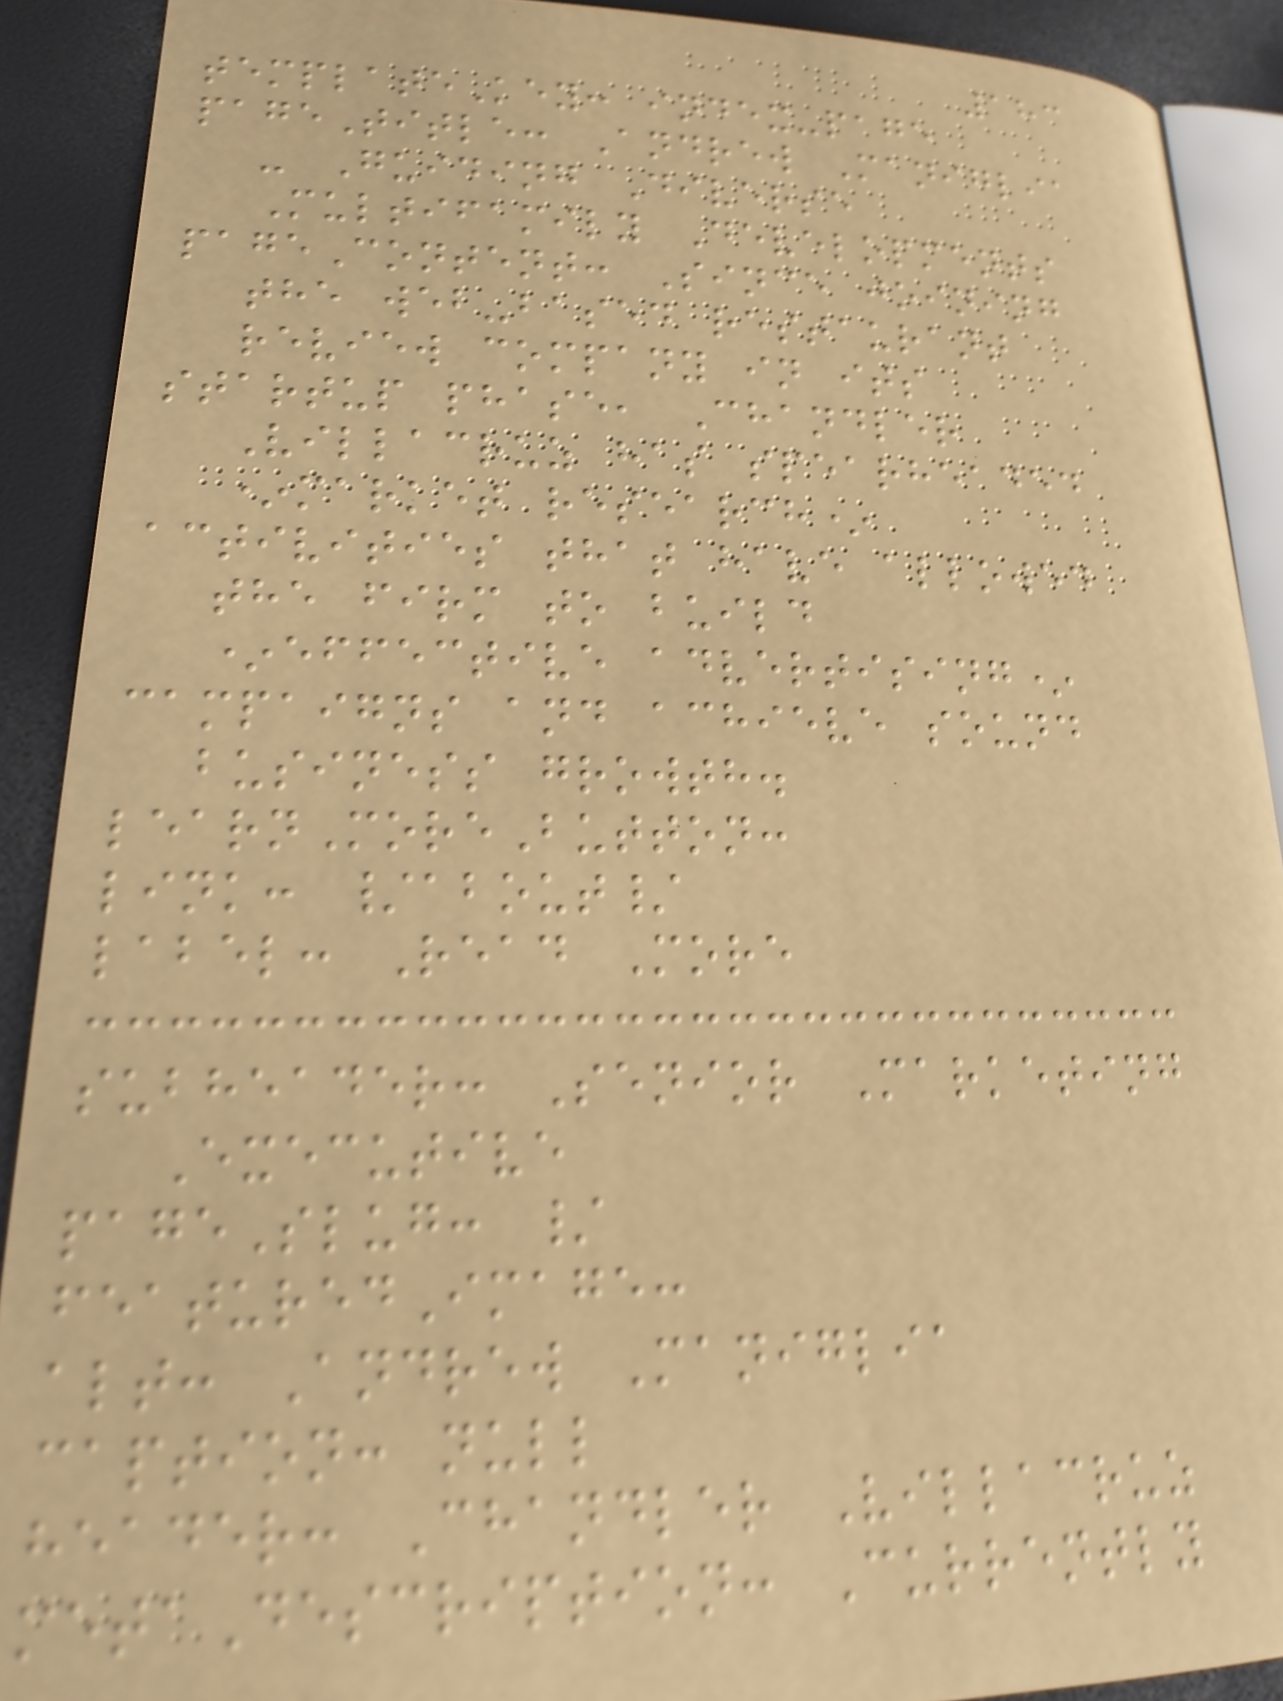183
templateKey: index-page
pageTitle: Andrew Maniglia
- Guiding Diverse
Multifamily Developments
pageContent: Since joining
the web-based restaurant
review company in its
startup phase, Chandler
Villacruz has spearheaded
*market research*
activities that have allowed
the firm to build
*effective advertising*
campaigns and achieve sound
business growth.
learnMoreButton:
link: /about/
label: Read More
subheader: Senior Marketing
Executive
pageSlug: /
featuredImage:
alt: Andrew Maniglia
caption: null
header: Chandler Villacruz
metaDescription: Currently
